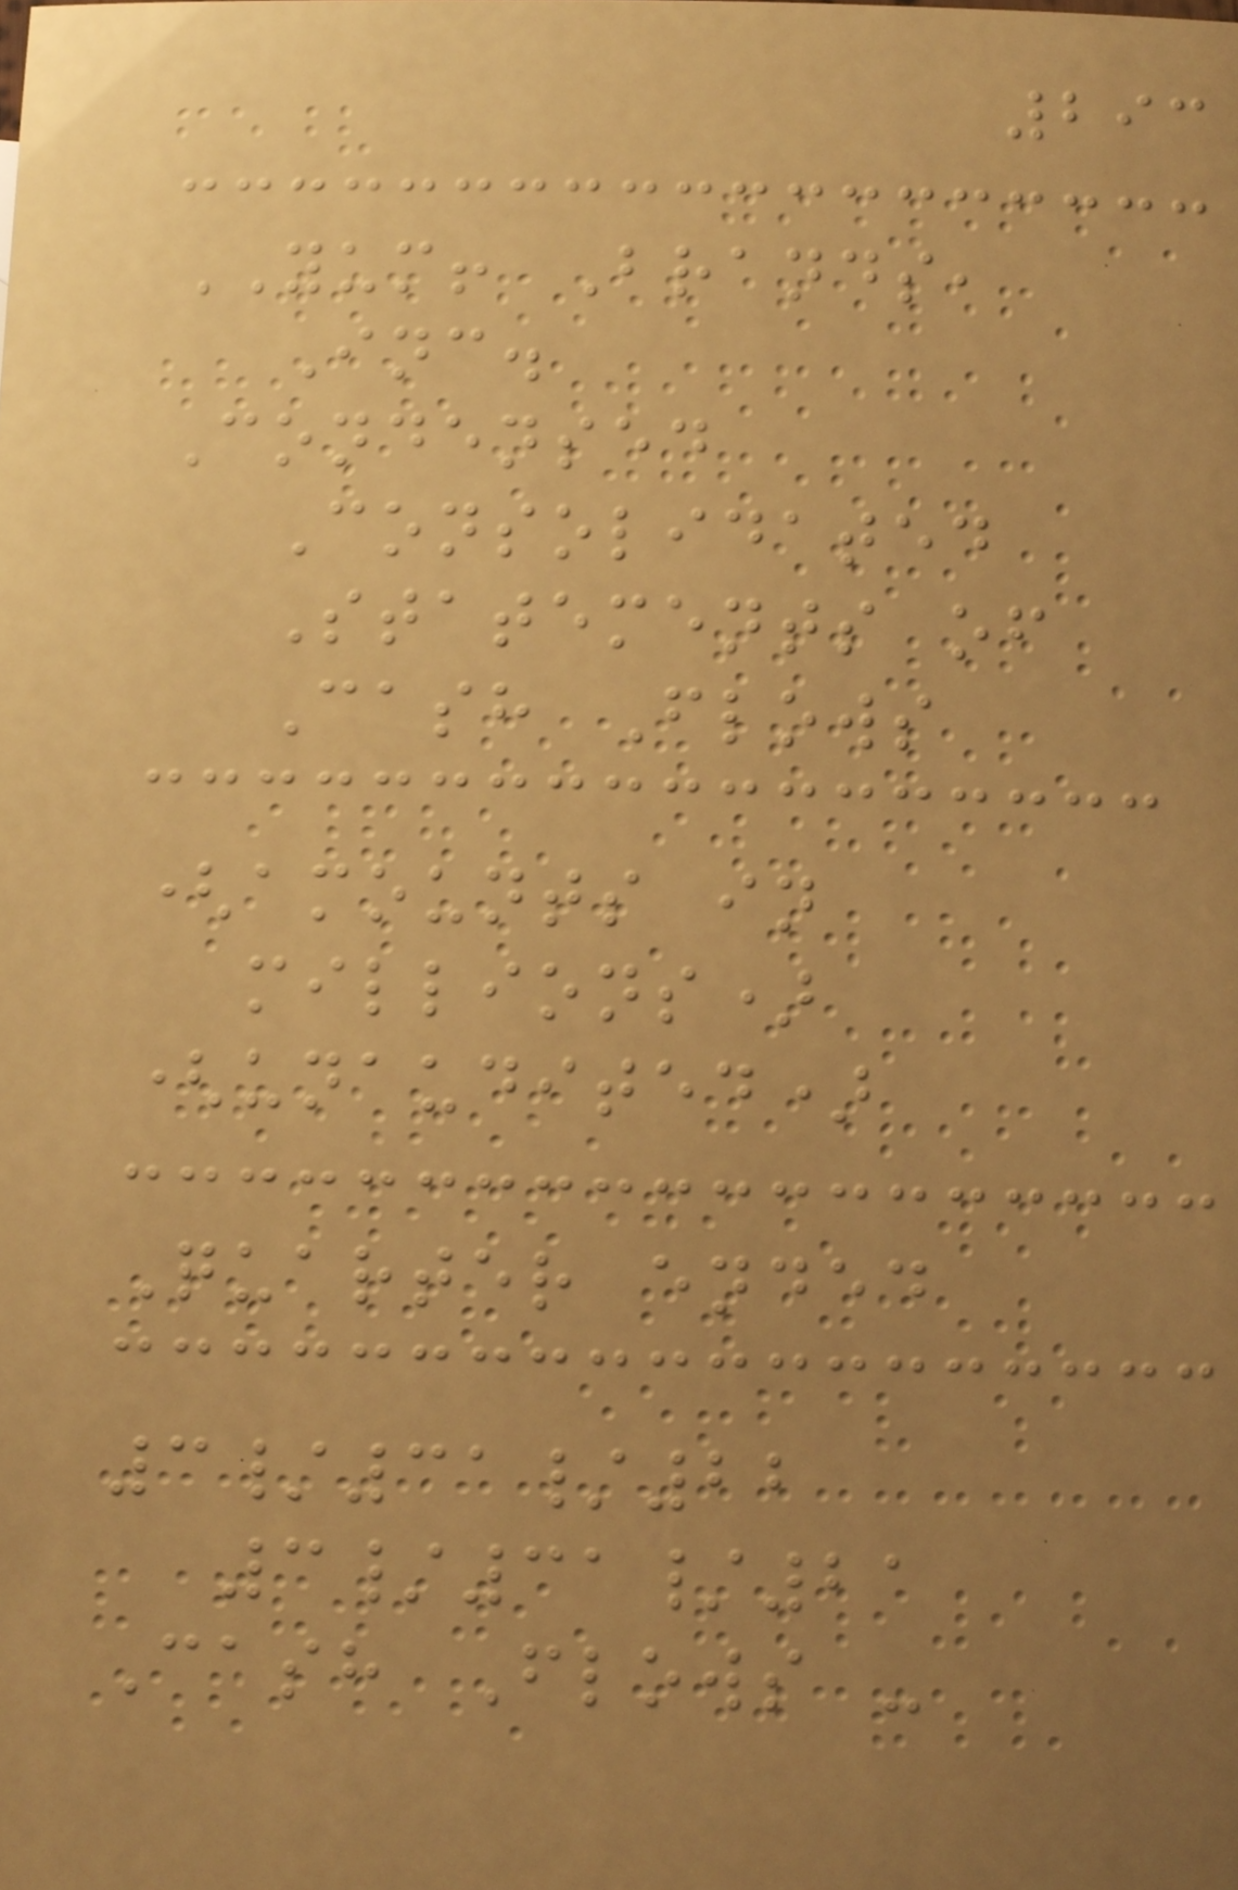293
YUM! Brands,
Inc.
Condensed
Consolidated
Statements of
Cash Flows
(amounts in
millions)
(unaudited)
Quarter ended
3/31/22
3/31/21
Cash Flows -
